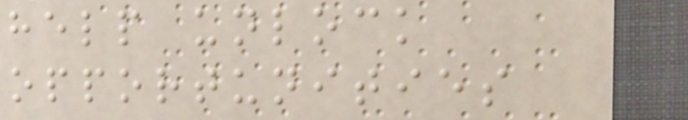help unlock
opportunities
